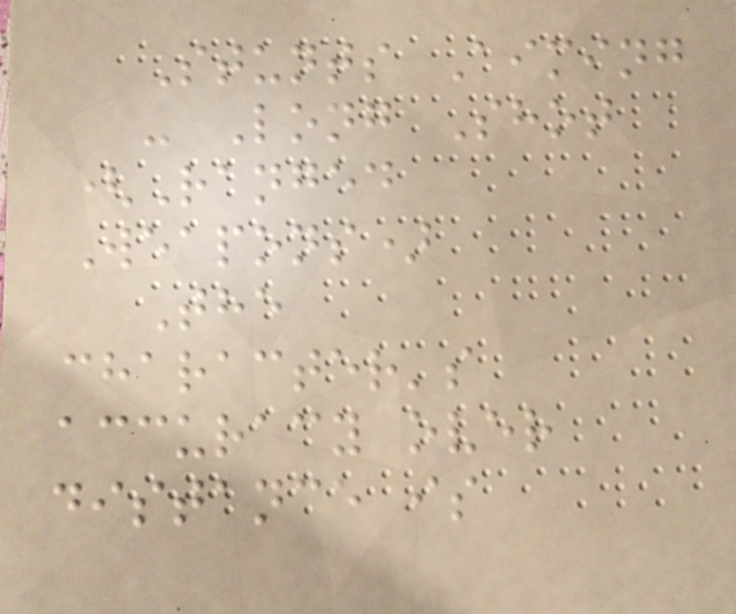Stunts Aiming
- Long Shot
(Ranged
Weapons)
The
character's
accuracy over
distance is
